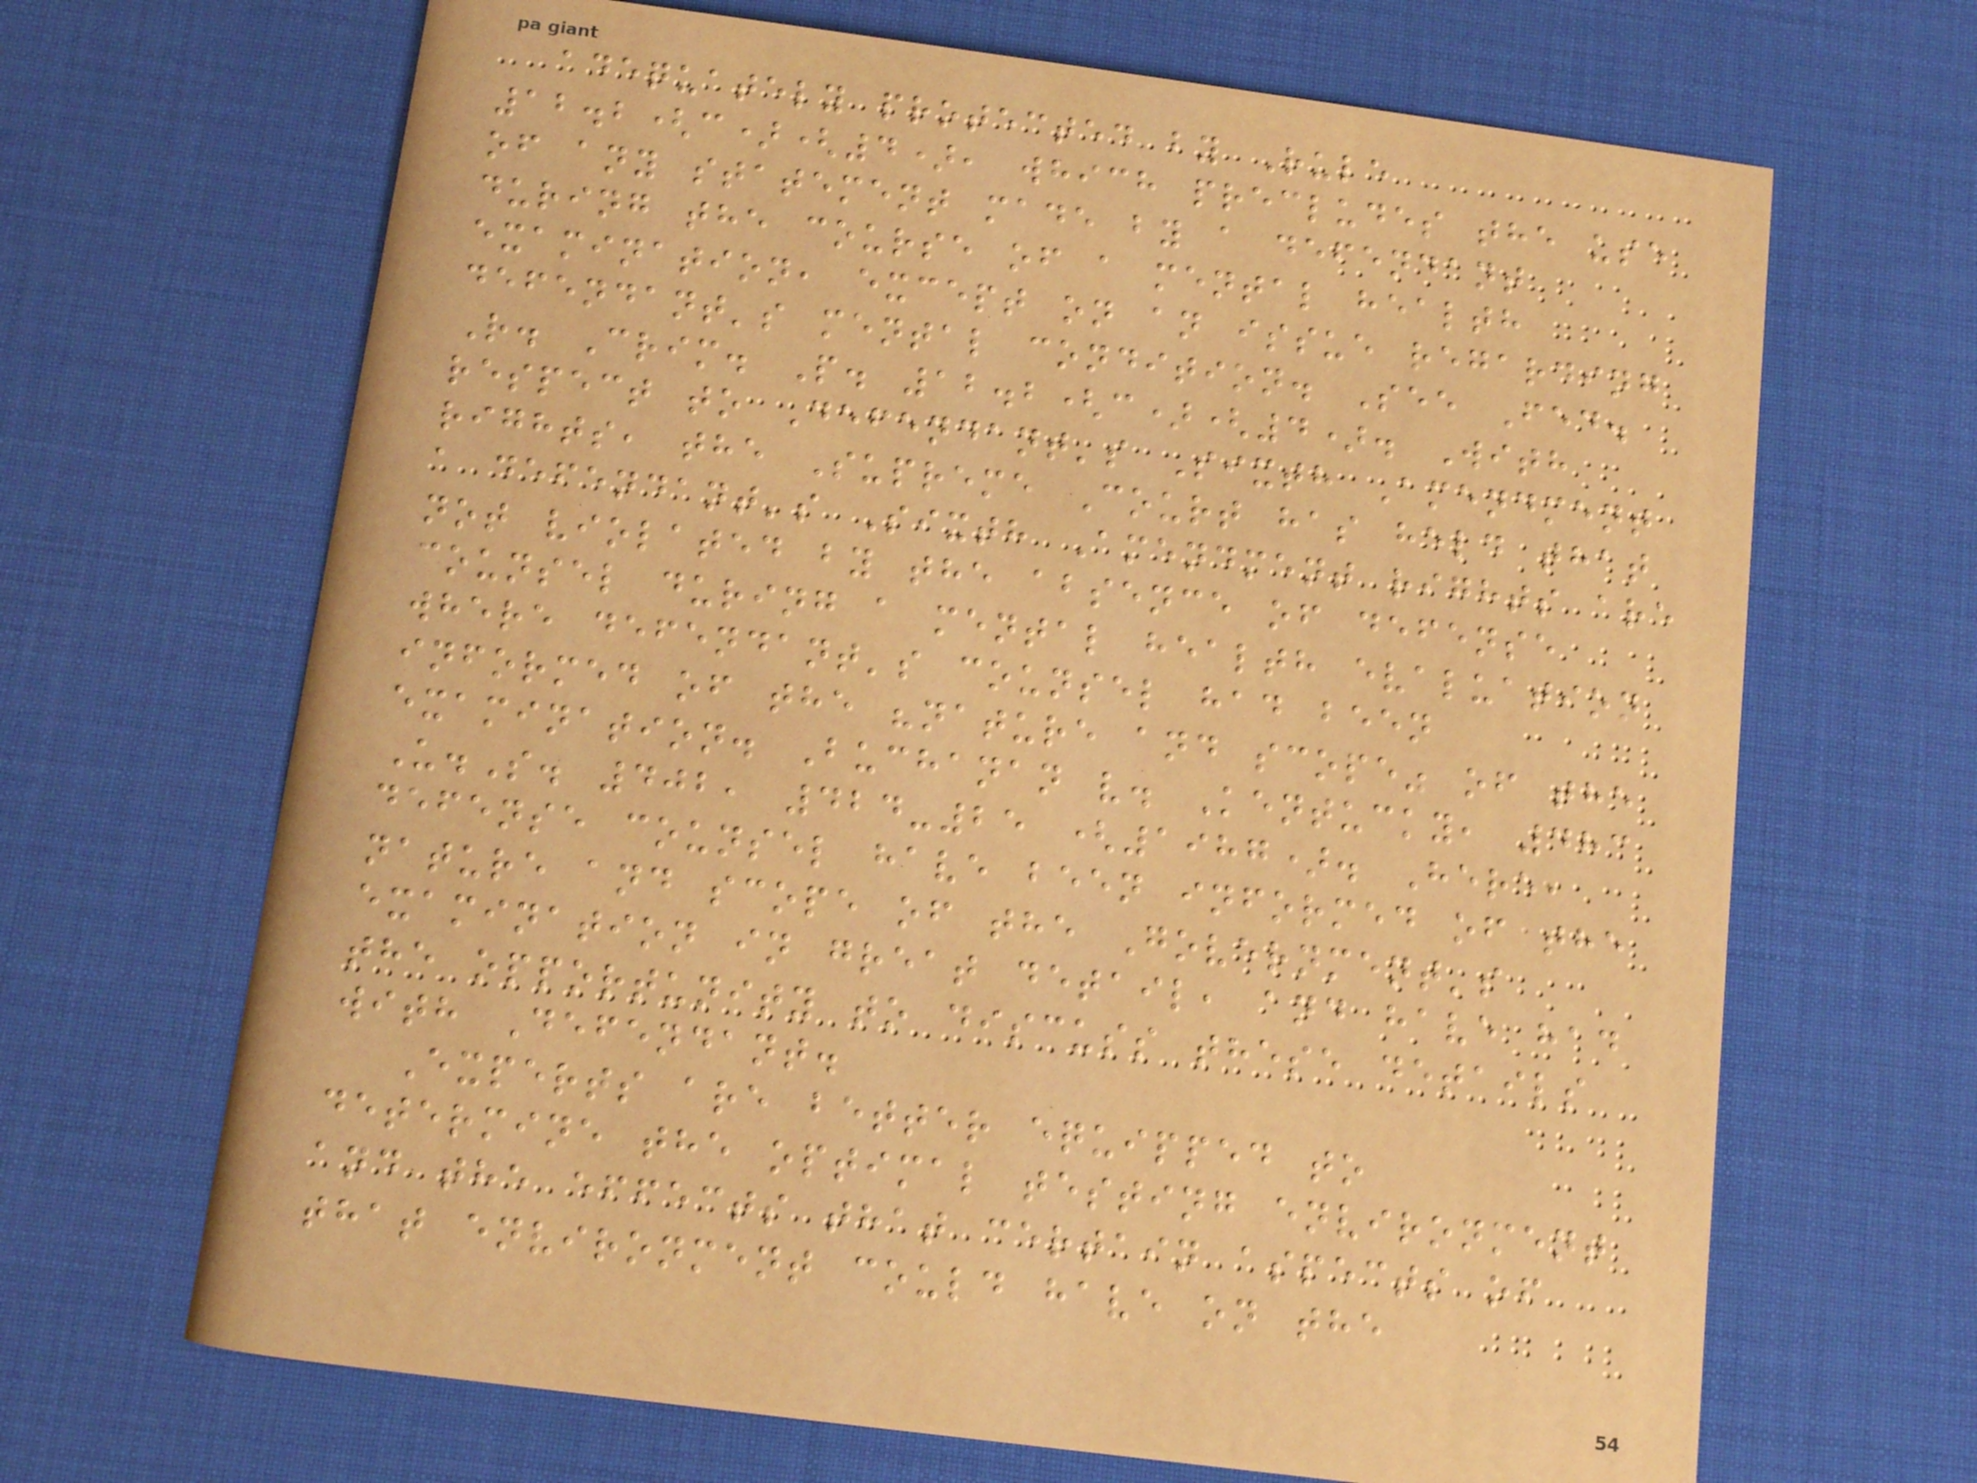adequately protected by Rule
12.2(c)(4), which precludes the use
of any statement made by a defendant
during the course of a mental health
examination, except on an issue regarding
defendant's mental condition. See Fed.
R. Crim. P. 12.2(c)(4). With
respect to Defendant's Sixth Amendment
rights, the Supreme Court has held that
a defendant's Sixth Amendment rights are
not violated by the absence of defense
counsel during a mental health evaluation
where defendant's counsel had been
informed of the "nature and scope" of the
examination. Buchanan v. Kentucky, 483
U.S. 402, 424-25 (1987). Here,
defense counsel have been informed of the
nature and scope of the Government's
examination in great detail, and have had
the opportunity to discuss these details
with Defendant.
Experts are better equipped to
determine the optimal testing environment
and the effects that certain aspects of
that environment could have on the
